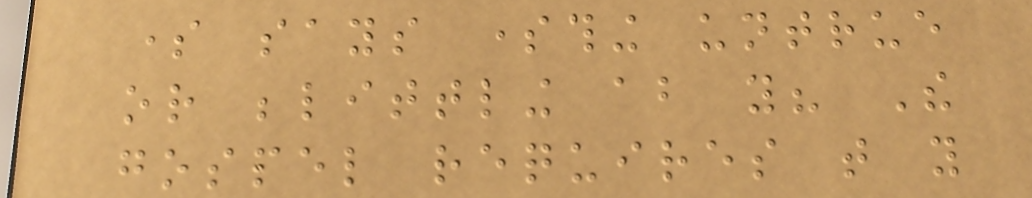some says something untrue
or belittling about you? The
gospel requires that you
